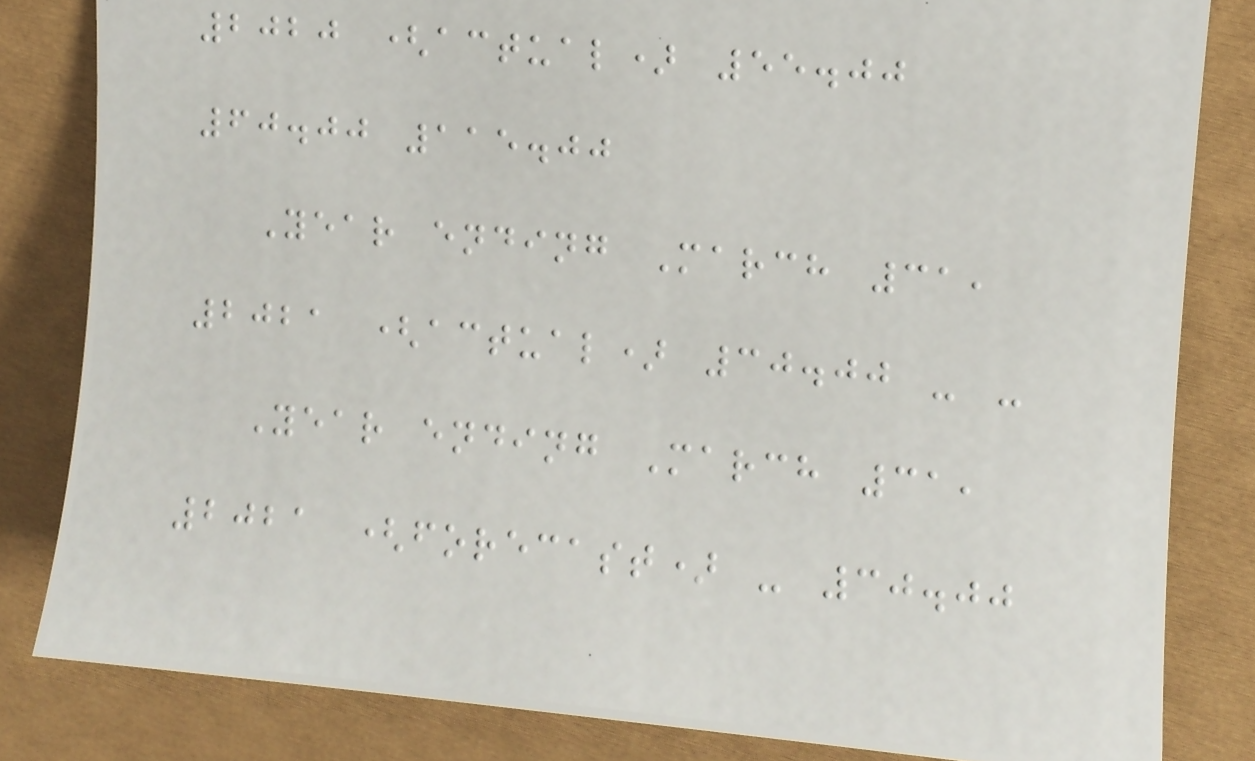2020 (actual) 55.00
60.00 115.00
Year ending March 31,
2021 (actual) 30.00 - -
Year ending March 31,
2021 (forecast) - 30.00
